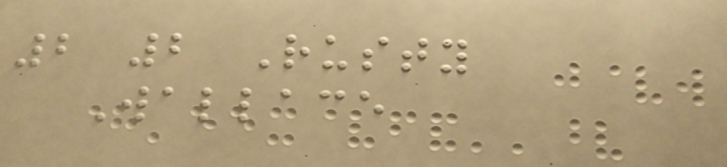2 2 Rusty
Wallace
